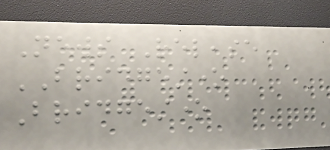News Release
BRIDGESTONE
Bridgestone
